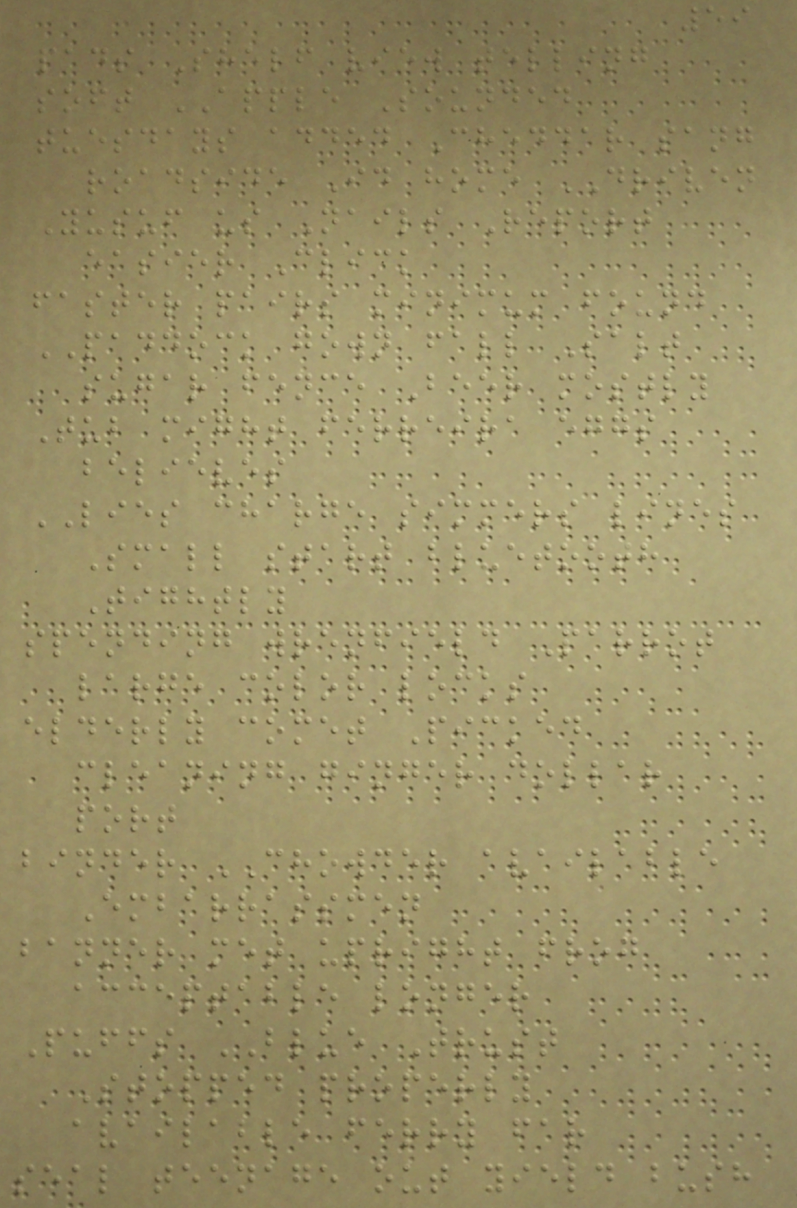59
pads Shelf view telling
soft APPLE Sounded
tuesdays added Cheddar sang
roadside Id home DRIVEN
Yusuf us Nails Report
easier Click
faster pairs minimum found
PADDOCK gown fall Salt
sugar fence Beer mostly
Tub might ferreira eggs
believes
LIES charge simmers lines
Small start bluetooth
Tightly
spending wrenfield Parrot
large color locks
elderly comet Picked
cleaning ginger dollar
port
binder CHOWDER available
Embarrassmen
banner met upright frog
acceptable longer
Puffs BLUE Trust
Stopped properly
available ferry far
seal teenage out yield bush
